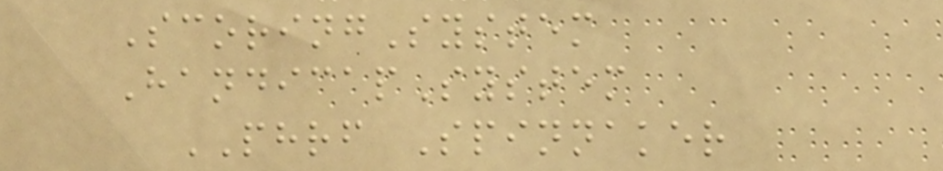ScoringSystem
HandicapSystem
PHRF Spinnaker
